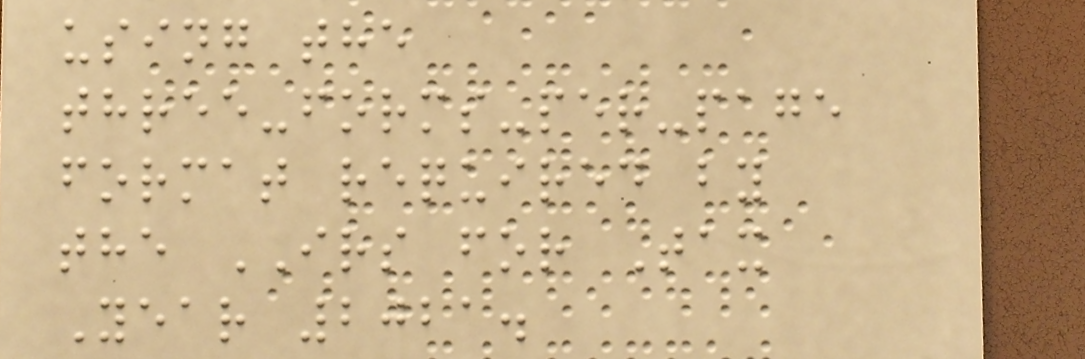using the
three-forms-per-page
format required by
the IRS for Tax
Year 2021.
